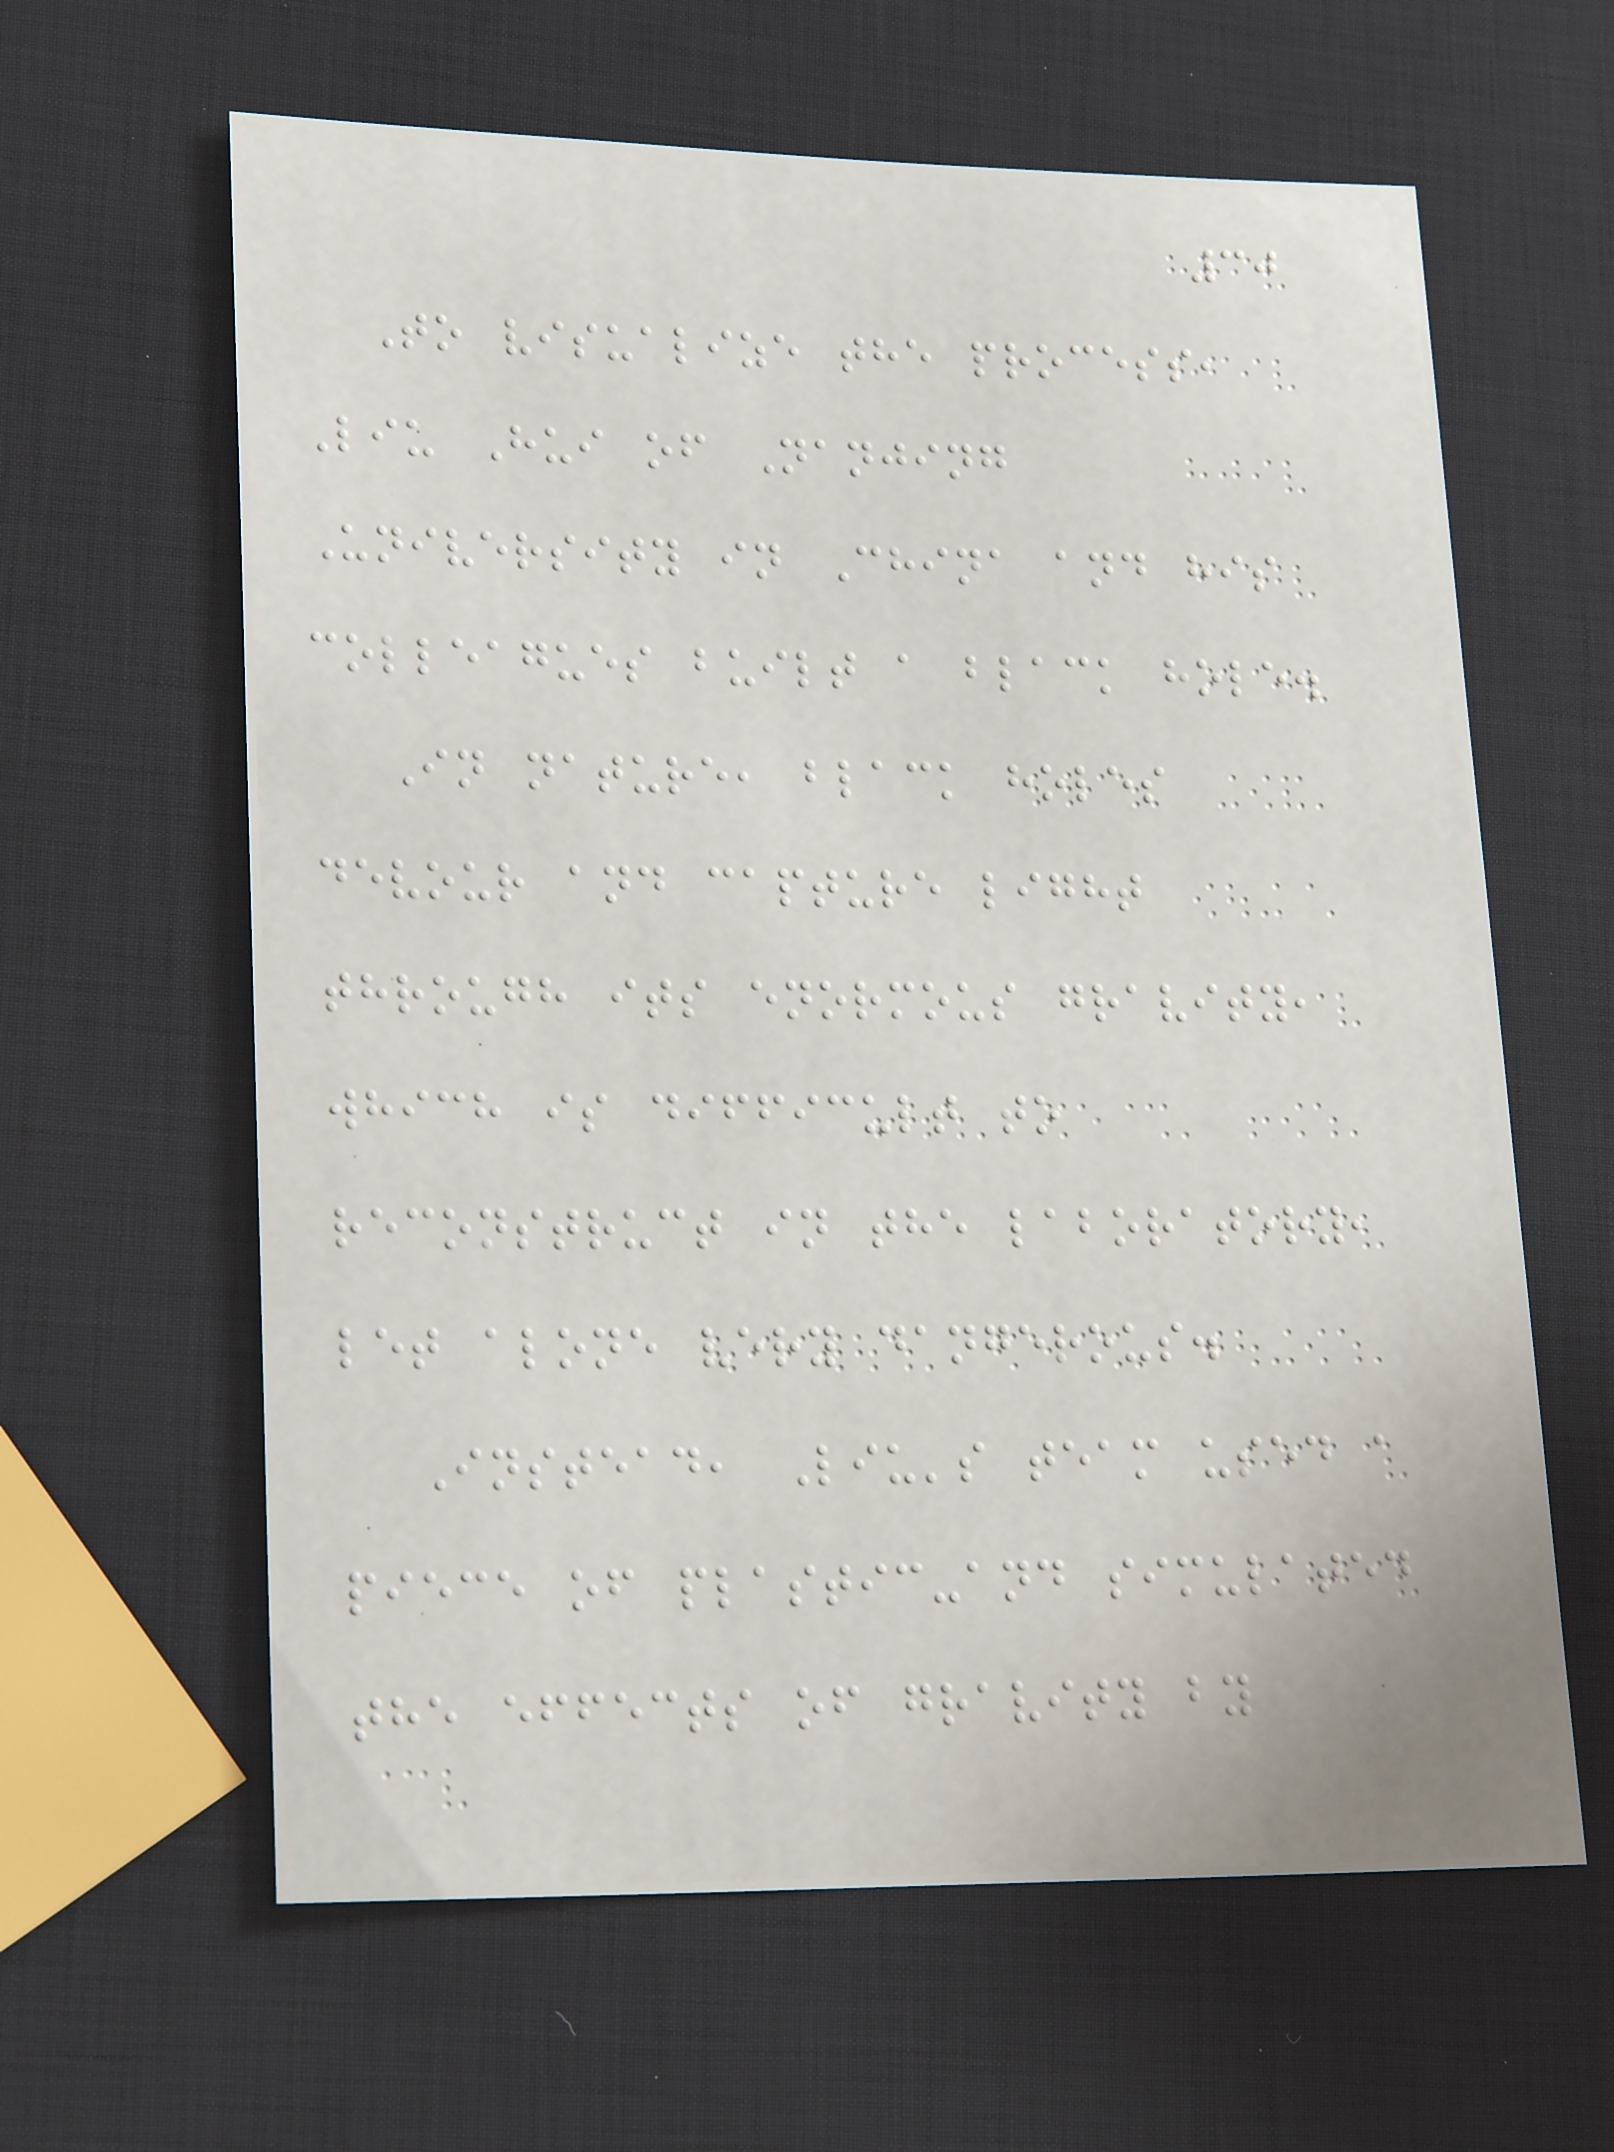30
To visualize the process,
Liu Hui of Nanjing
University in China and his
colleagues built a black hole.
In nature, black holes
devour and capture light
through its enormous gravity,
which is difficult to
reconstruct in the laboratory,
let alone very dangerous.
Instead, Liu's team used a
piece of plastic-and simulated
the effects of gravity by
